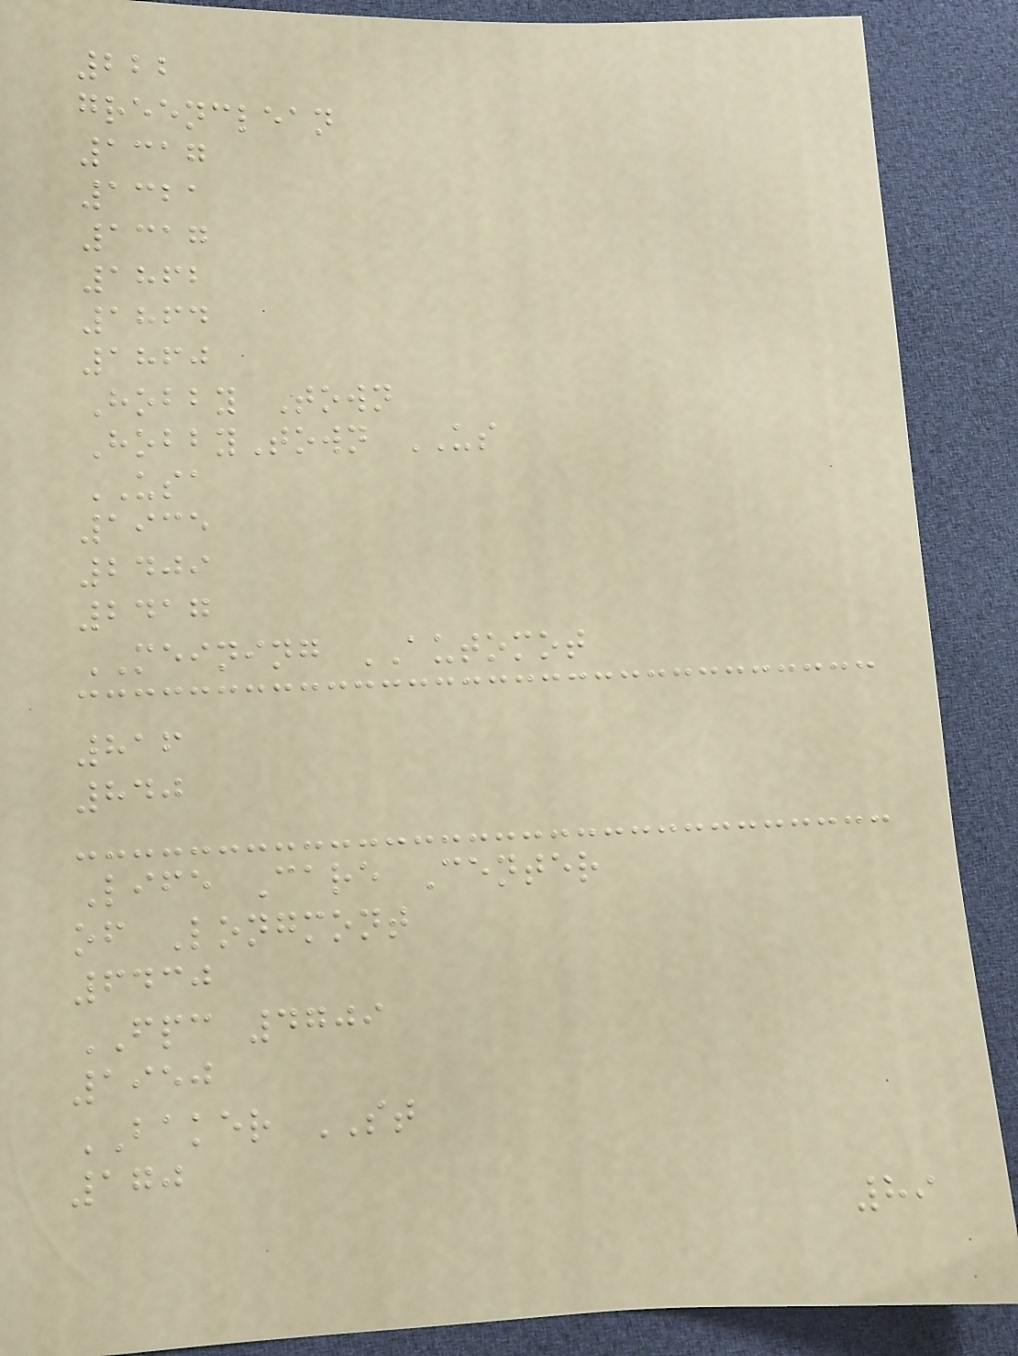222
greenclean
1317
1321
1317
1862
1864
1860
Hobby Town
HobbyTown US
USA
1935
2409
2417
MEINING AUTOMOT
816
840
Life Care Center
of Longmont
6430
FPC 4709
1950
BAKER ST
170
89
